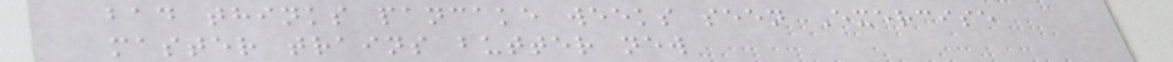bad thinks pancake weeks seen Exercise
master trains butter new
